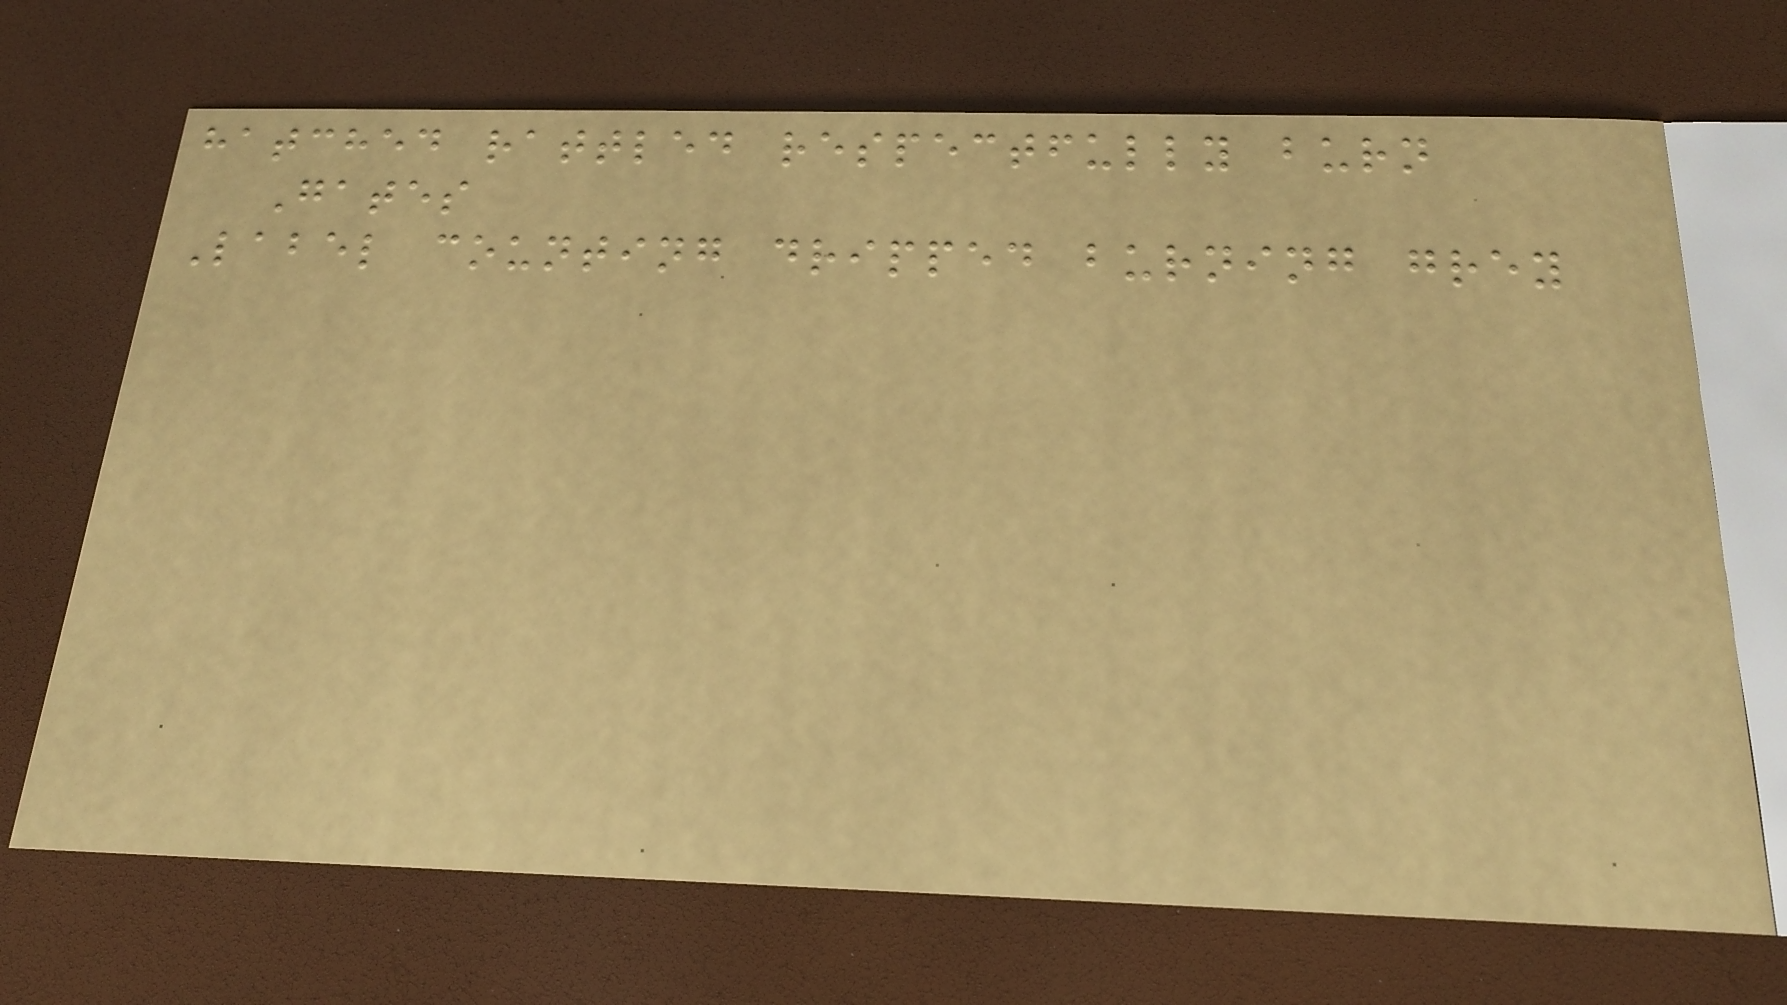hatched rattled respectfully burn
Gates
Label counting dripped burning grey
